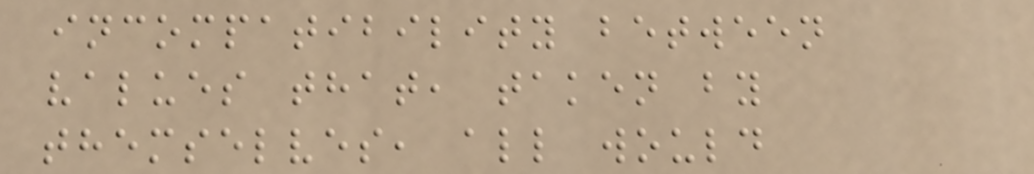incompatibility between
values that, taken by
themselves, all would
